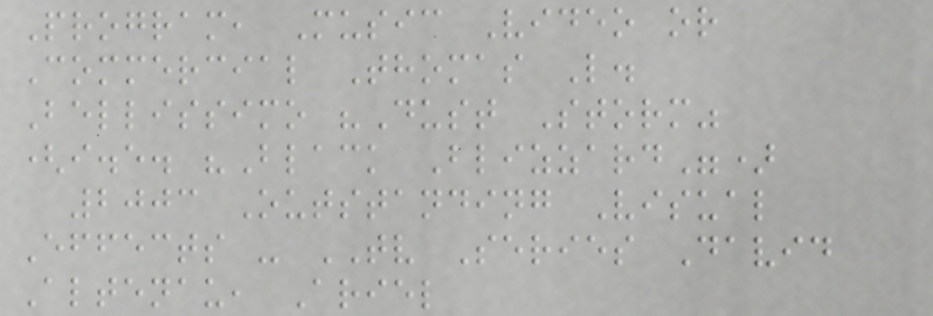Program, Music Video or
Commercial Thomas L.
Bellissimo "Dust Storm"
(i.e. "Black Blizzard")
2003 Outstanding Visual
Effects - TV Series David
Altenau, Ariel
